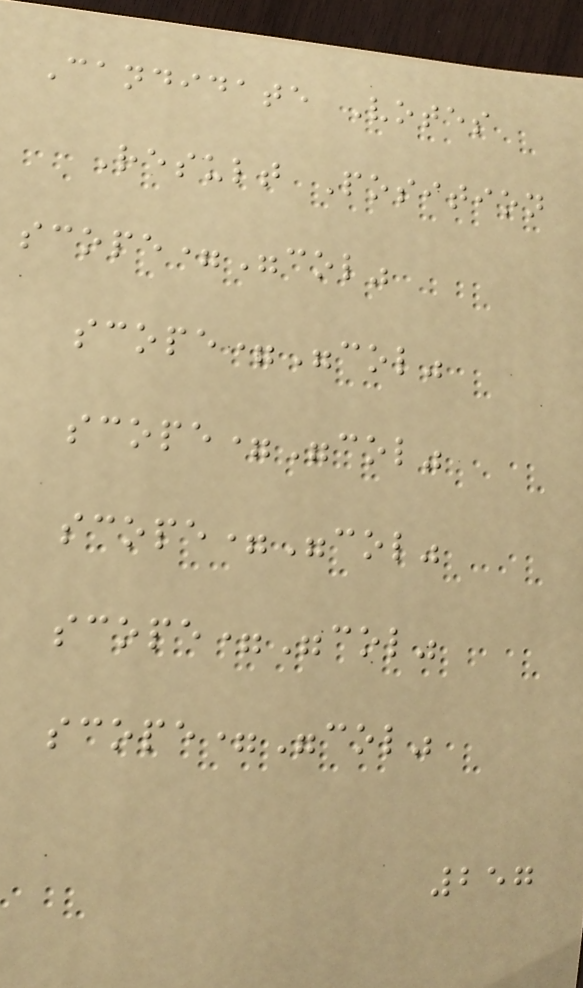Candidate Votes
Result Position
scope="col"
scope="col"
scope="col"
scope="col"
scope="col"
scope="col"
257
